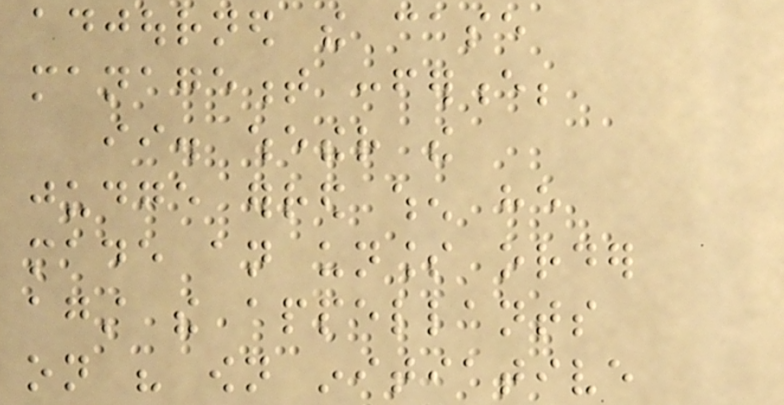adjourned the case
management conference;
ii. whether the
judge erred when he
made an unless order
against the appellants
on his own initiative
